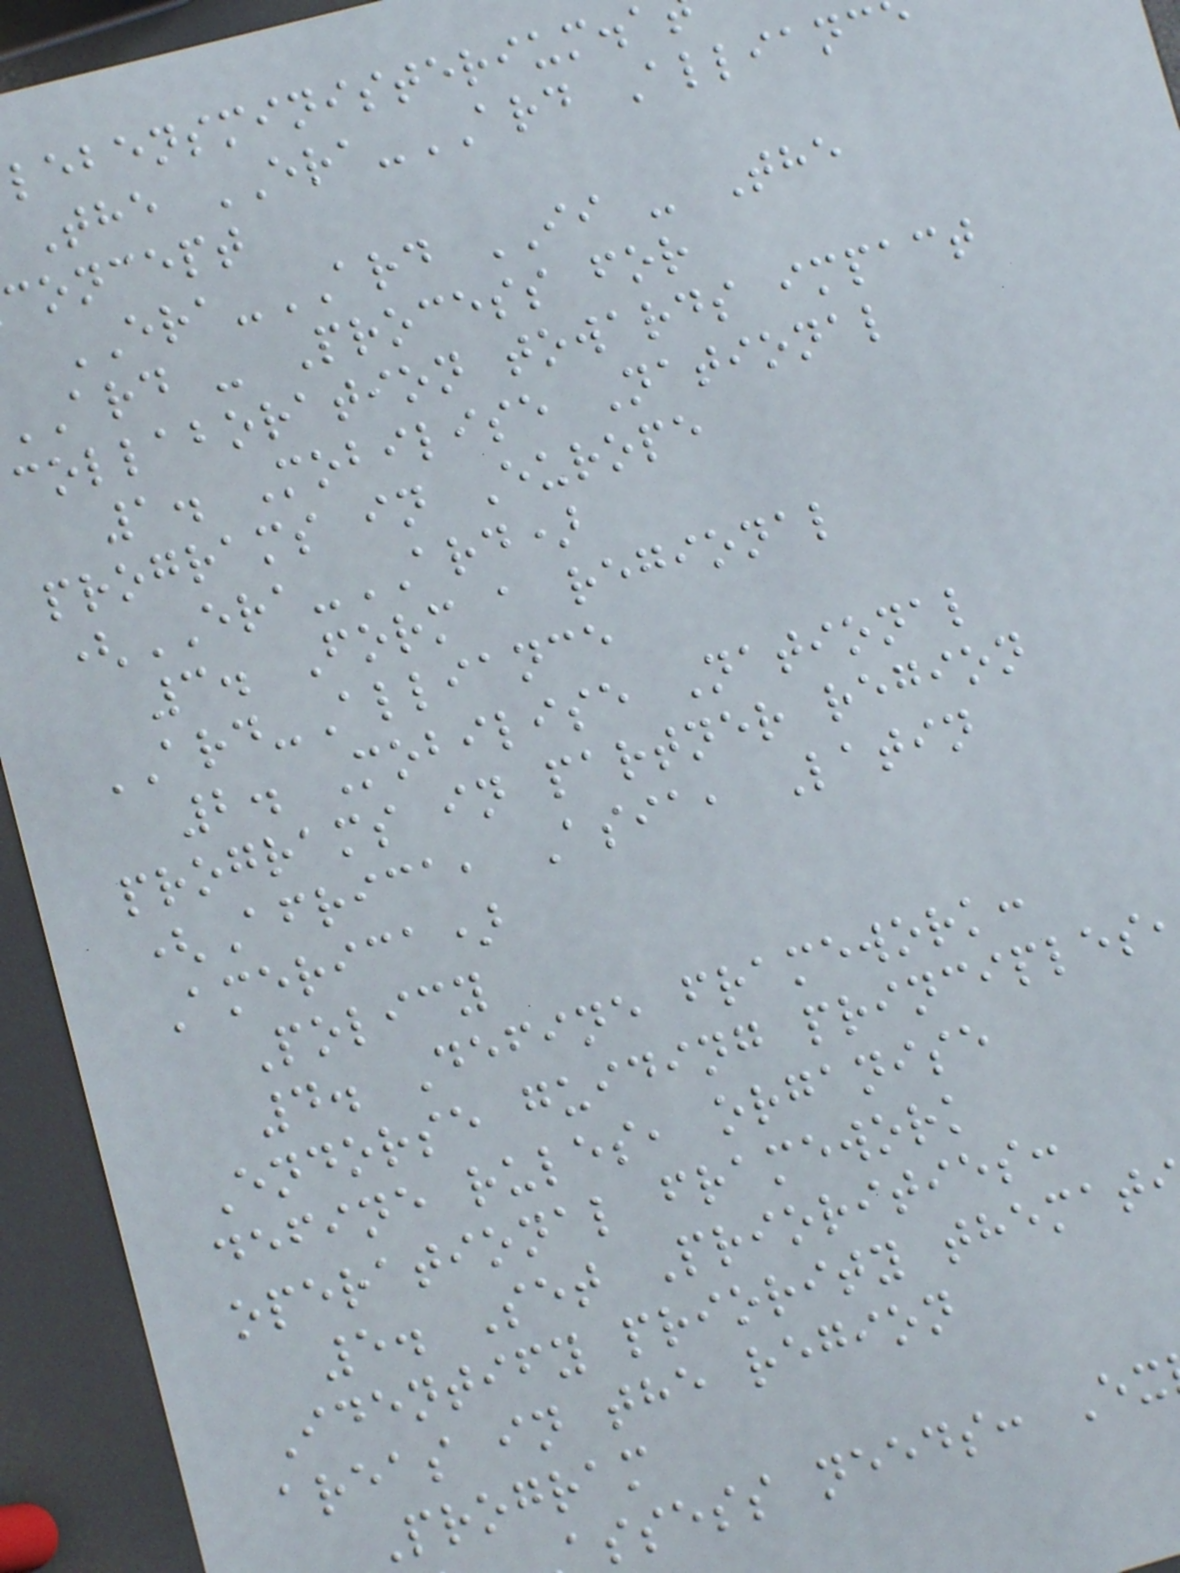lebensministerium.a
The ERA-ARD Allianc
concept
ERA-ARD II - The
ard - Process for
collaboration towards impact
1. Mobilise National
programs in Europe
(ERA-ARD)
3. Form a regional
ARD-Alliance
2. Mobilise National
programs in partner region
(Africa, Asia, Latin
America)
Policy
4. Define framework:
Endorse guiding principles
define rules, organise
operational framework
5. Set Priorities:
Identify priority themat
areas in the region
Program
ssess needs: Ex
